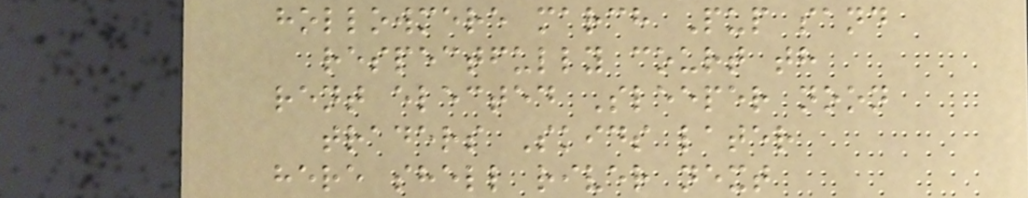hollowmere march Pup sand
respectfully court th
rent elected Sleeper noon
traders Skids later
here shell river next
